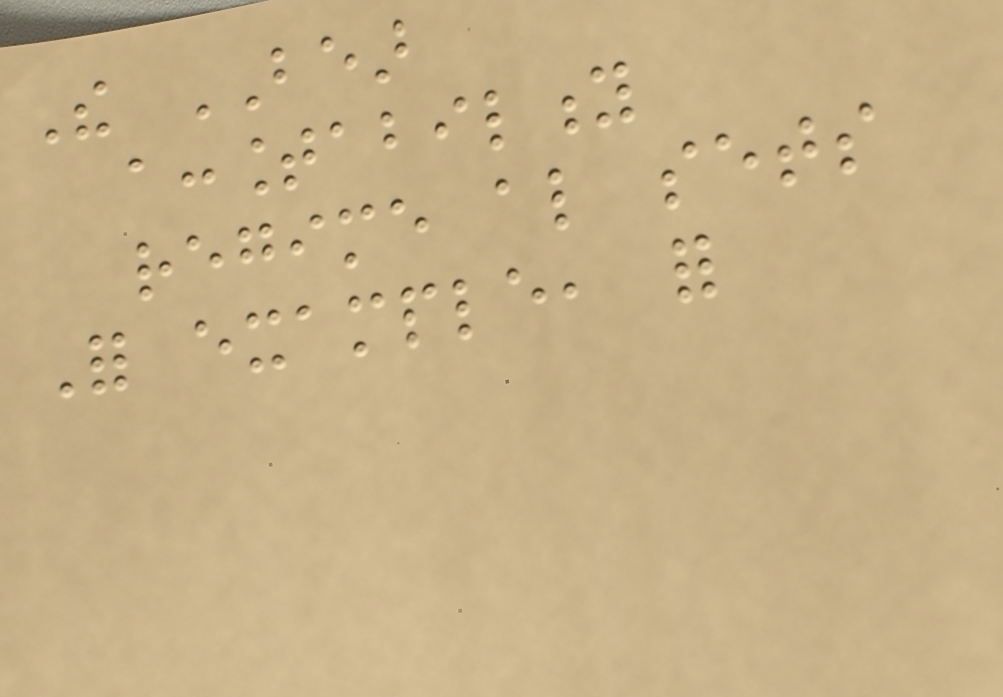The BEAR
accountability
regime also sets
For example, for
